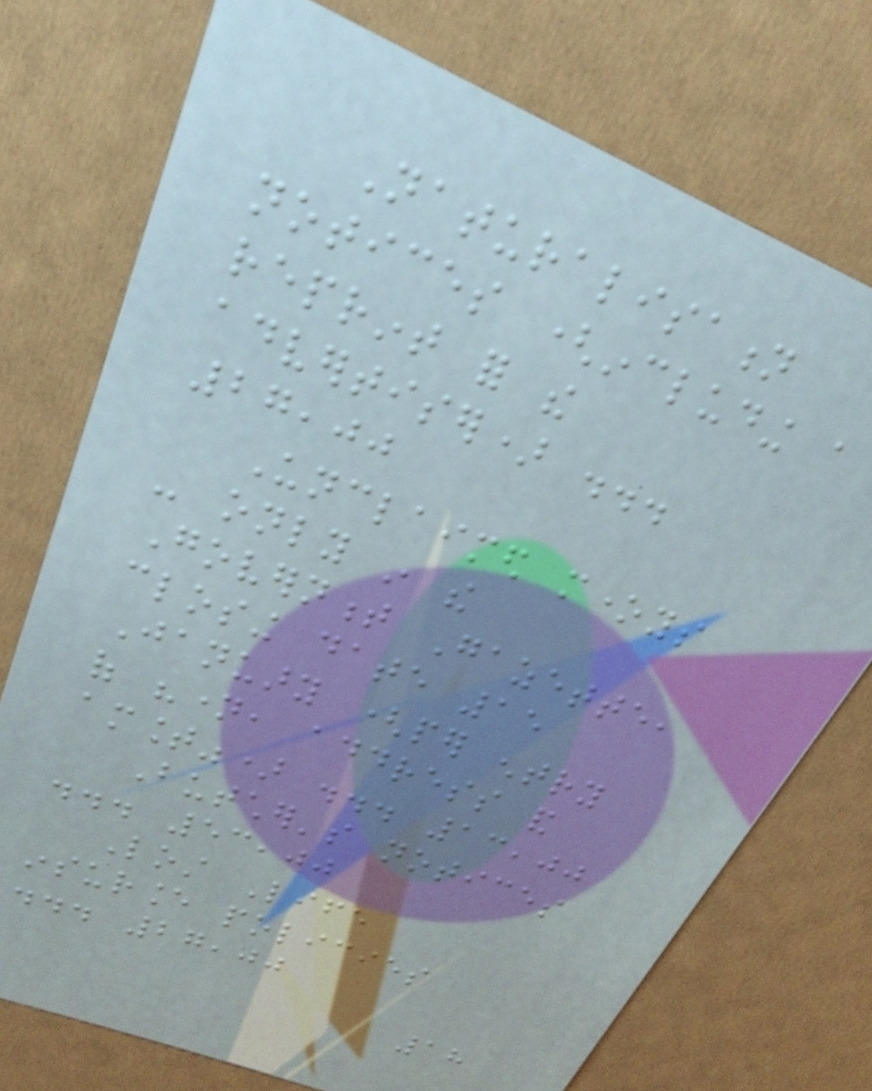Naturalisation
notices (including a
reprint for the
advertiser) ...
27,00
Unclaimed moneys
- only in the
Government Gazette,
closing date 15
January (per entry
of "name, address and
amount") ... 13,00
Butcher's notices
... 53,00
Lost Life
insurance policies
... 27,00
18
